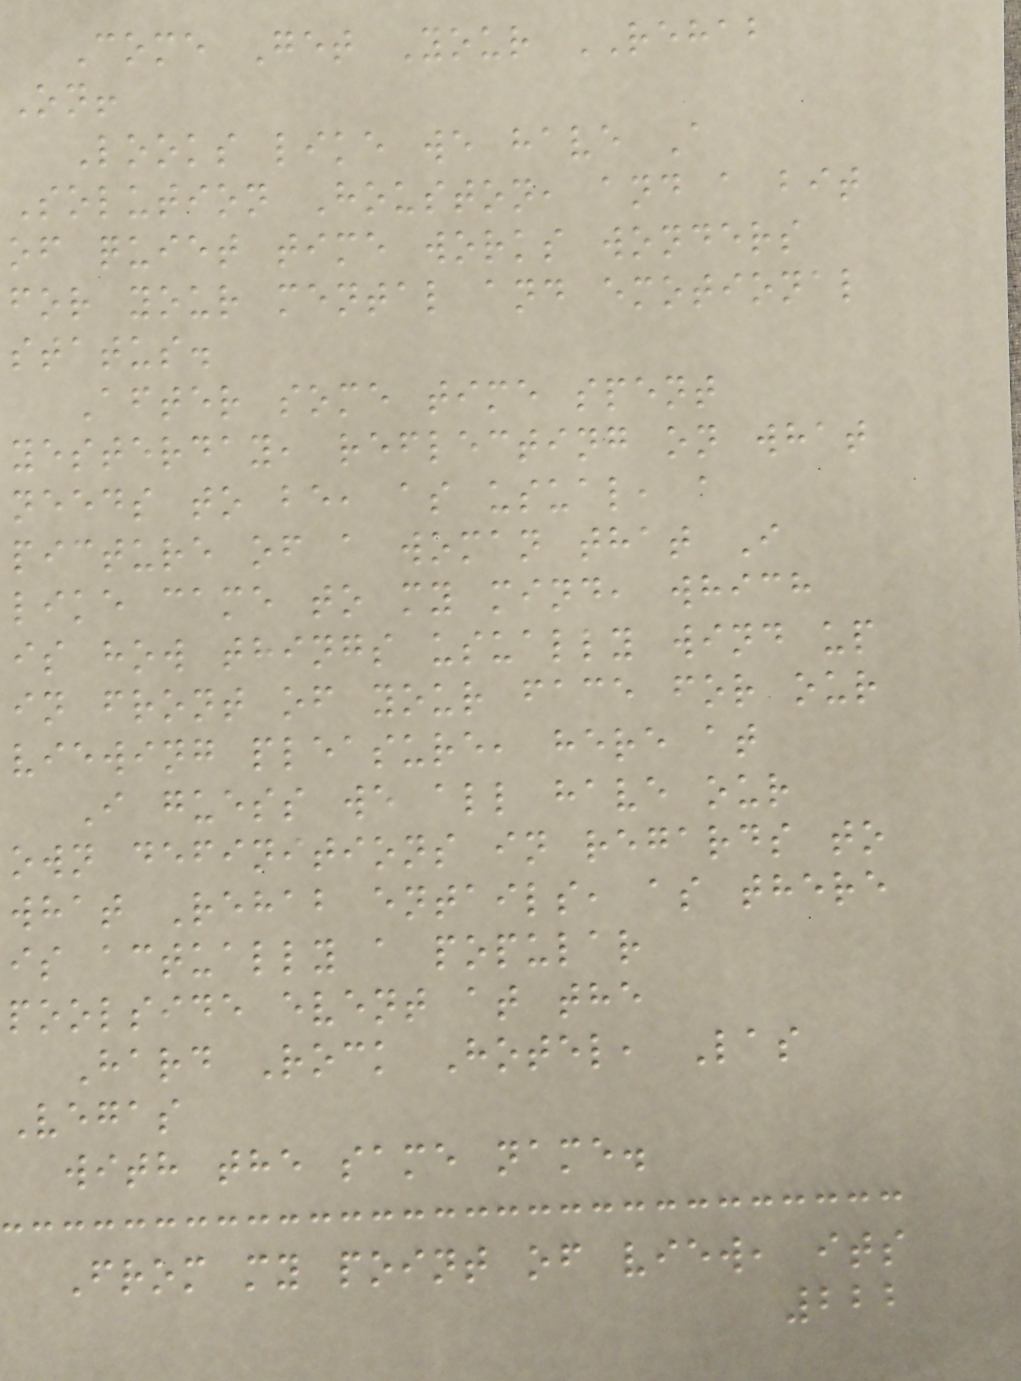Come Get Your REHAB
On!
Looks like we have A
Solution Houston, and a bit
of quiet time works wonders
for your mental and emotional
status.
After some time spent
yesterday, reflecting on what
needs to be, as usual, a
picture of a woman that I
like came to my mind, which
is how things usually wind up
in front of your face for our
viewing pleasure, here at
I guess we all have our
own definitions in regards to
what Rehab entails, as there
is actually a popular
poolside event at the
Hard Rock Hotel, Las
Vegas
with the same name.
From my point of view, its
222
